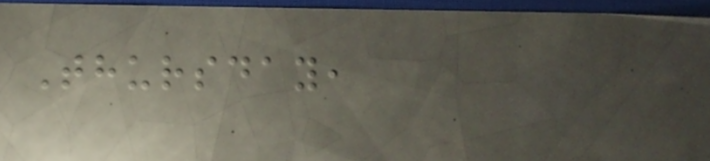Thursday,
